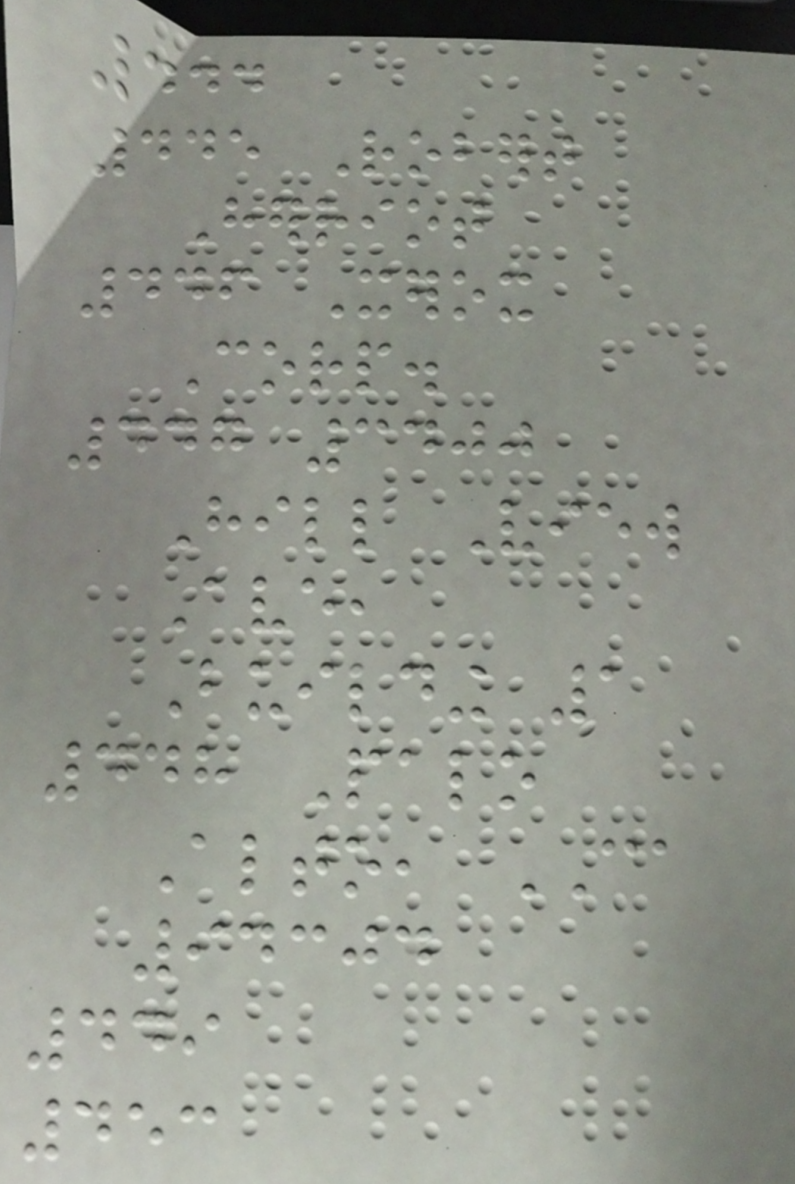444
445 Robert
Herriot
446 Xerox
Corp.
447 3400
Hill View
Ave,
Building 1
448 Palo
Alto, CA
94304
449
453
